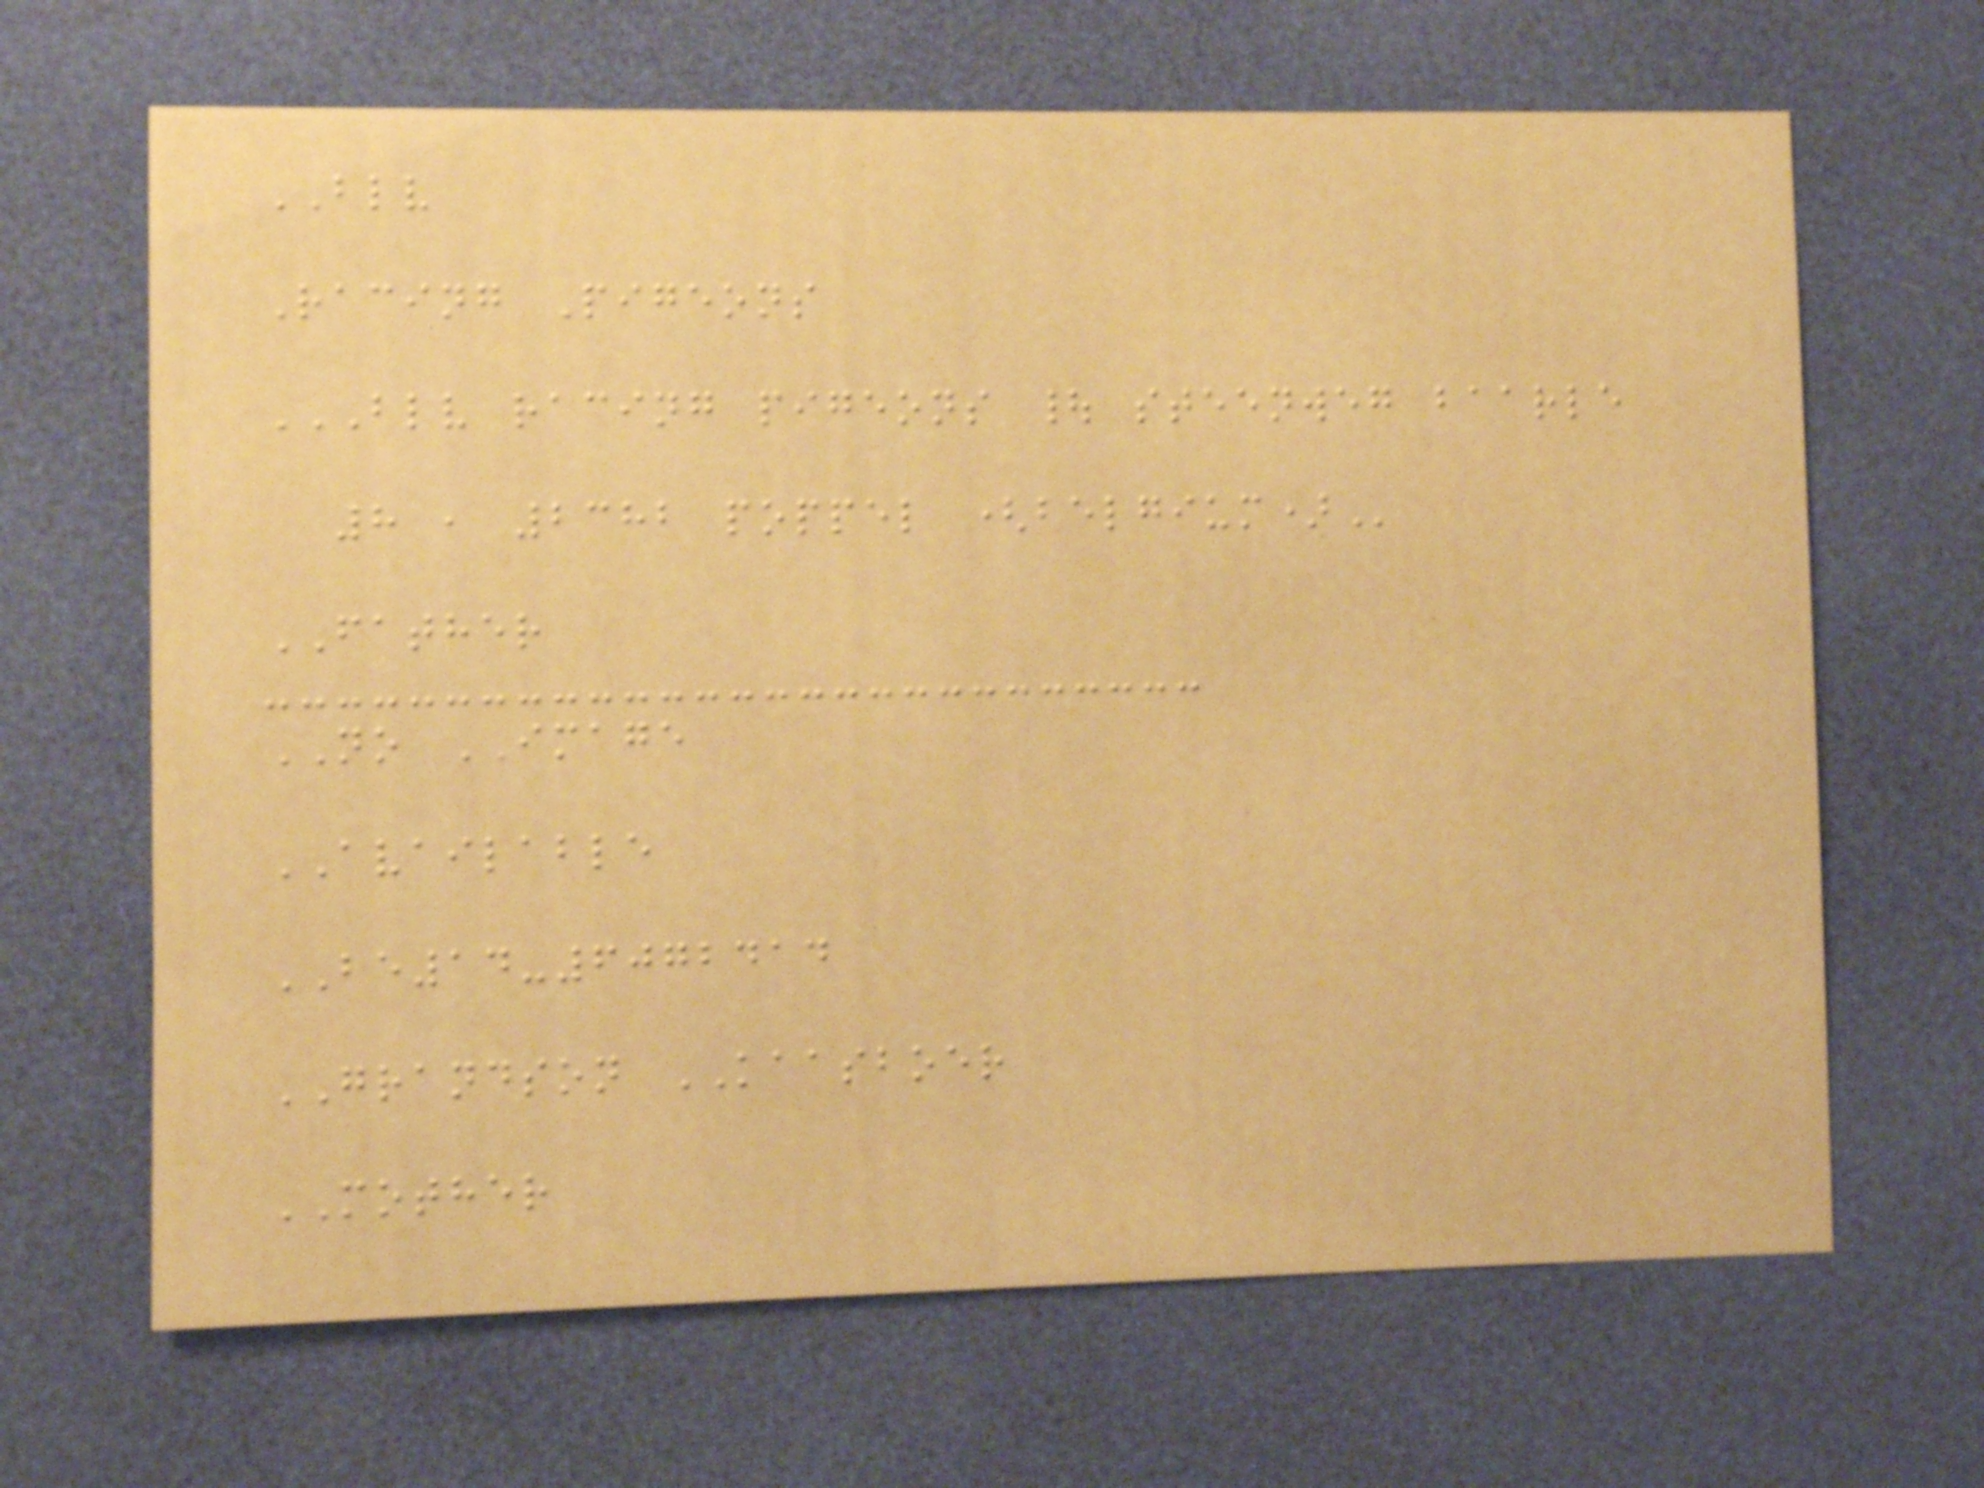BLV
Racing Pigeons
BLV RACING PIGEONS | STEENWEG BAARLE
8 , 2382 POPPEL (BELGIUM)
FATHER
NO IMAGE
AVAILABLE
BE14-6072414
GRANDSON KAASBOER
MOTHER
